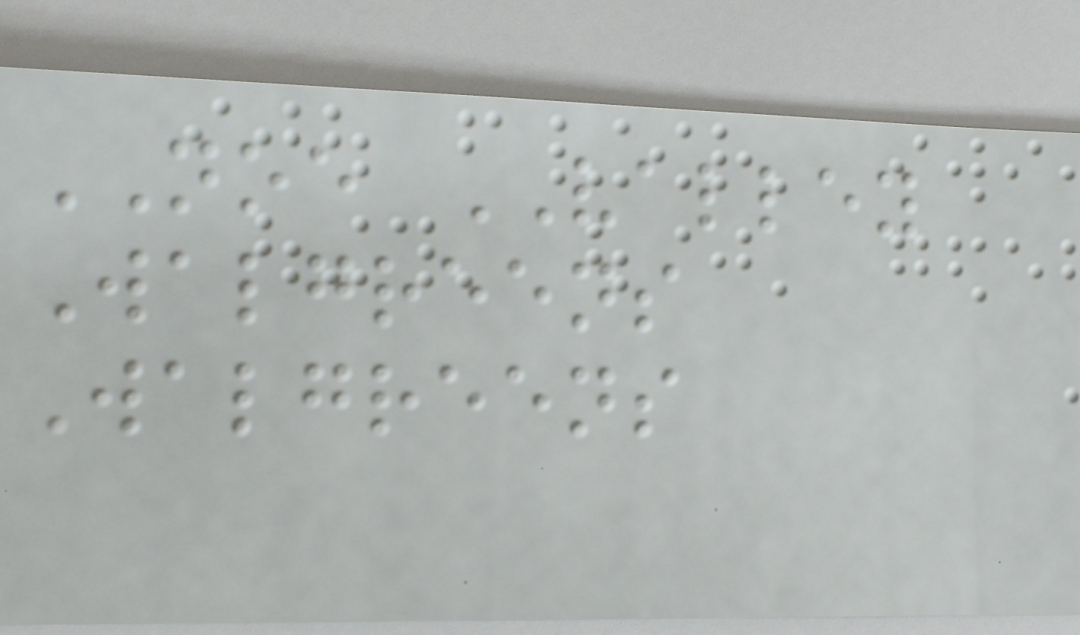NOE VALLEY
Walgreens
Walgreens
